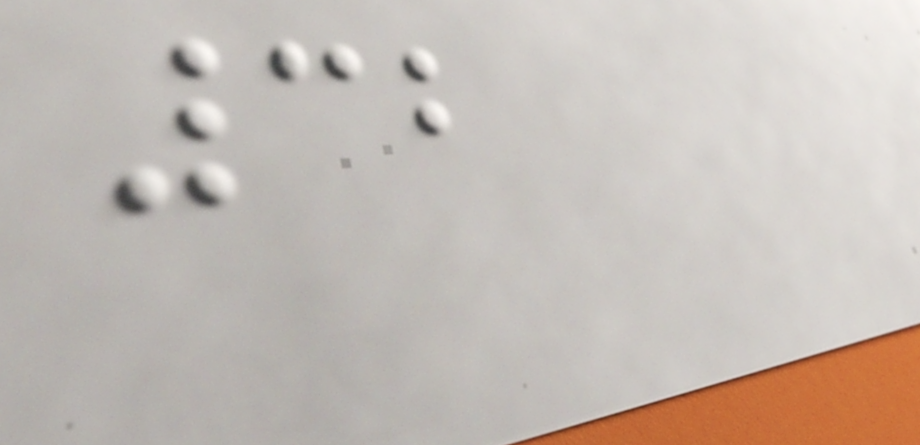32
